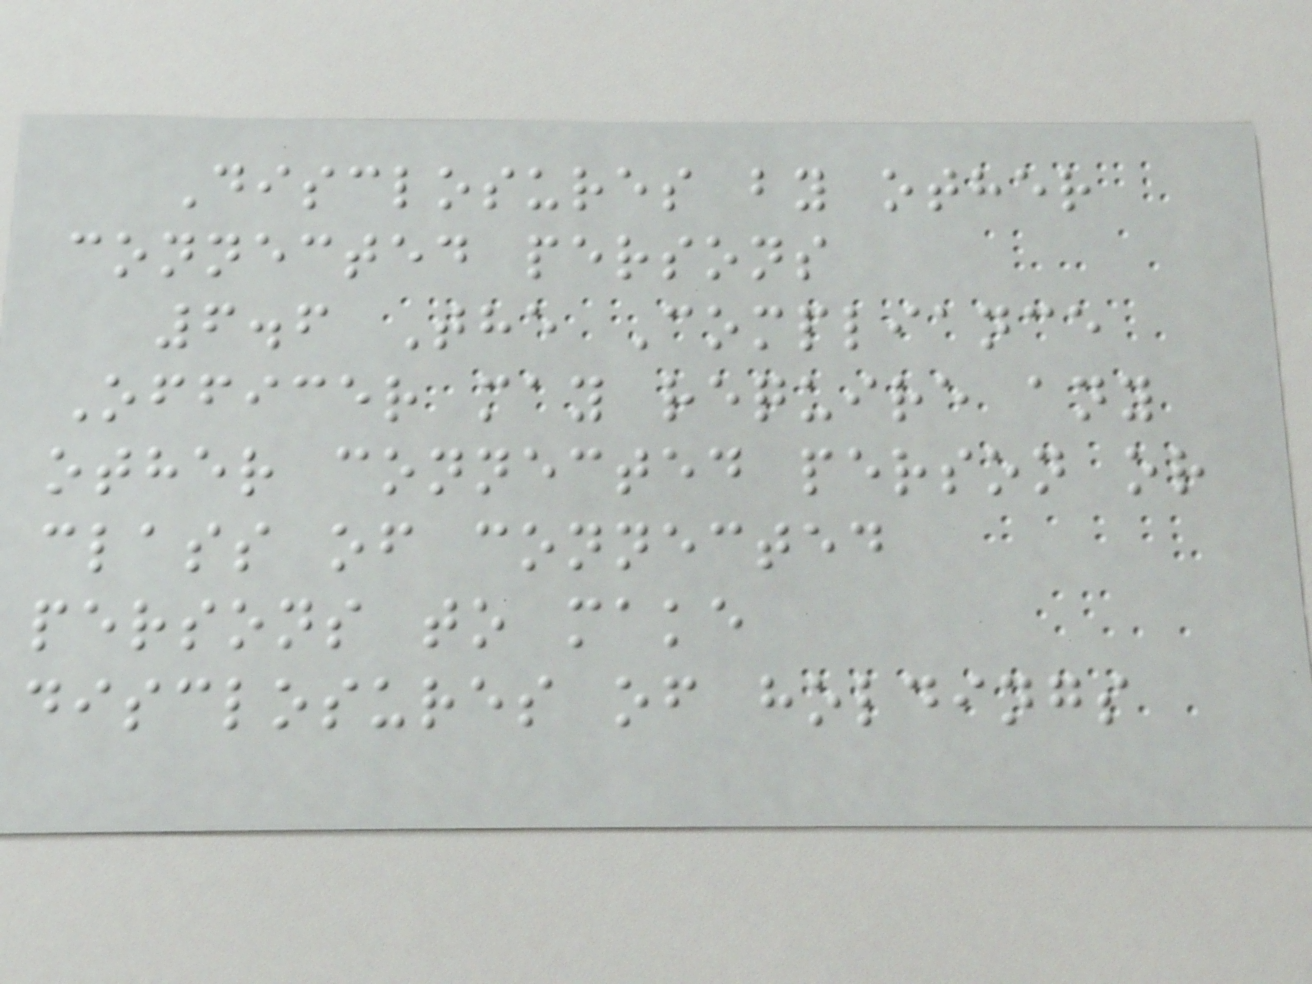Disclosures by other
connected persons
6.6 The Compliance
Officer may require any
other connected person or
class of connected
persons to make
disclosures of holdings
